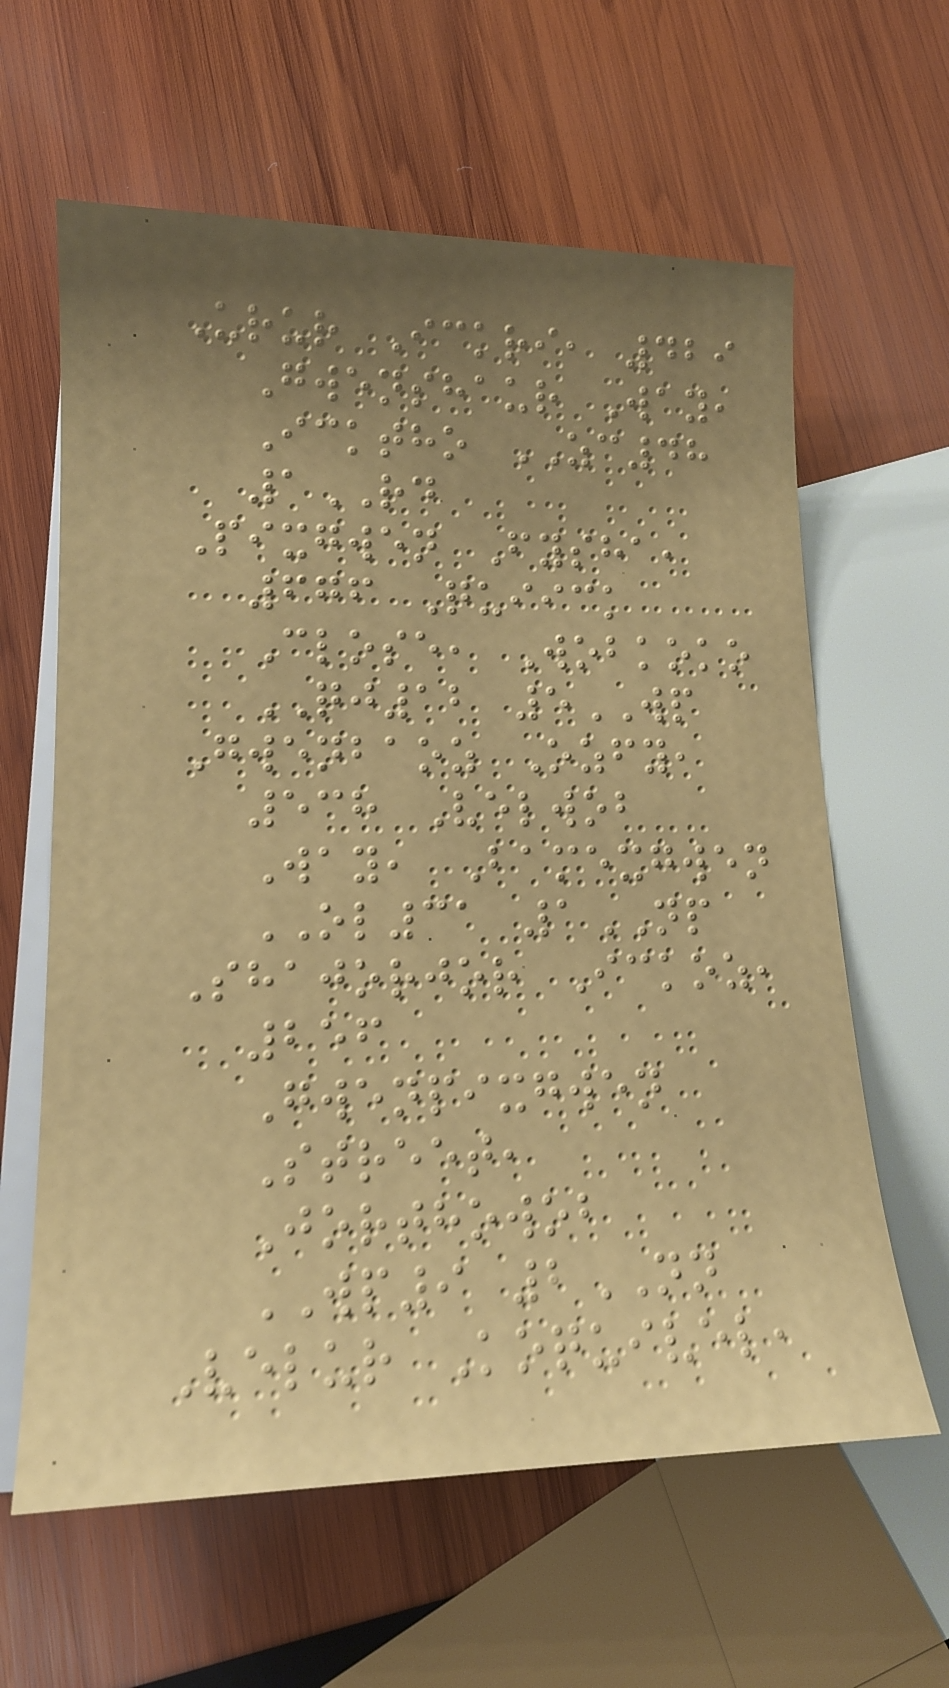Urur Ickri, 429
Gwenshaur Way,
Icktho ZC48
1RD
Pixgwen Fysha,
676 Quiick
Close, Wobkoko
QJ12 5WP
Gwenbaoz Ozfy,
538 Velwob
Way, Bamexgwen
OL31 1NP
Shajorjor Ickoz,
256
Gwenpixgwen
Street,
Jorthowob
WP9 2NN
Velur Koquivel,
